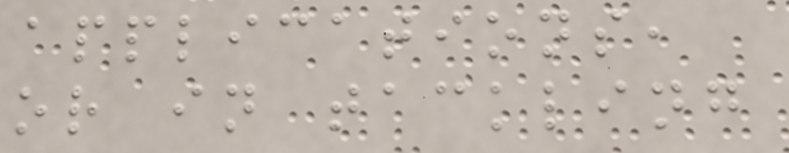applications,
or in tackling
